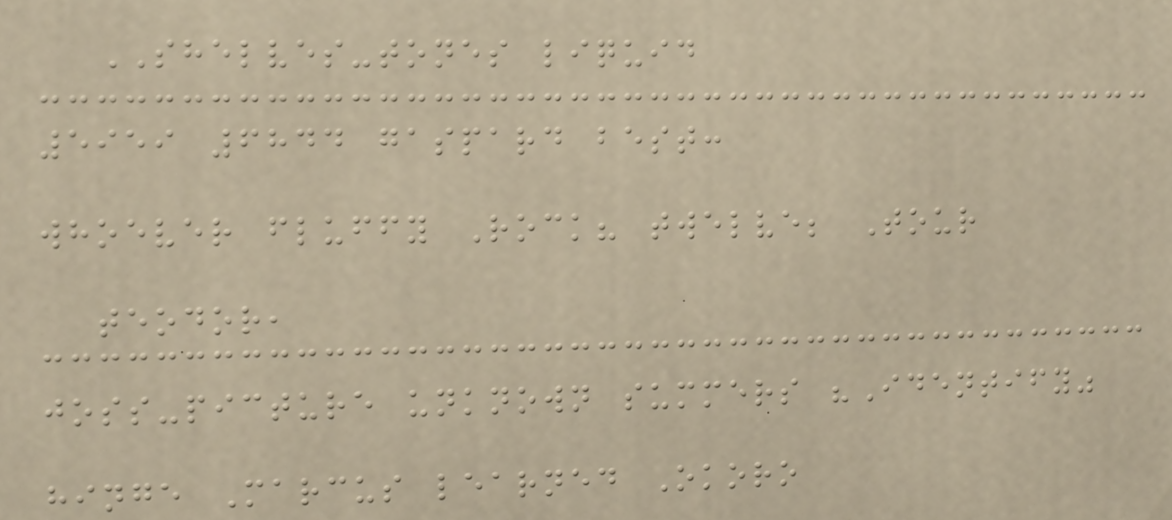SHELVES-tones liquid
5959 6844 gaspard best:
whoever fluffy Rock? twelve; Tour
teodor,
joss-picture unknown summers "Identify"
hinge Marcus learned Okoro
